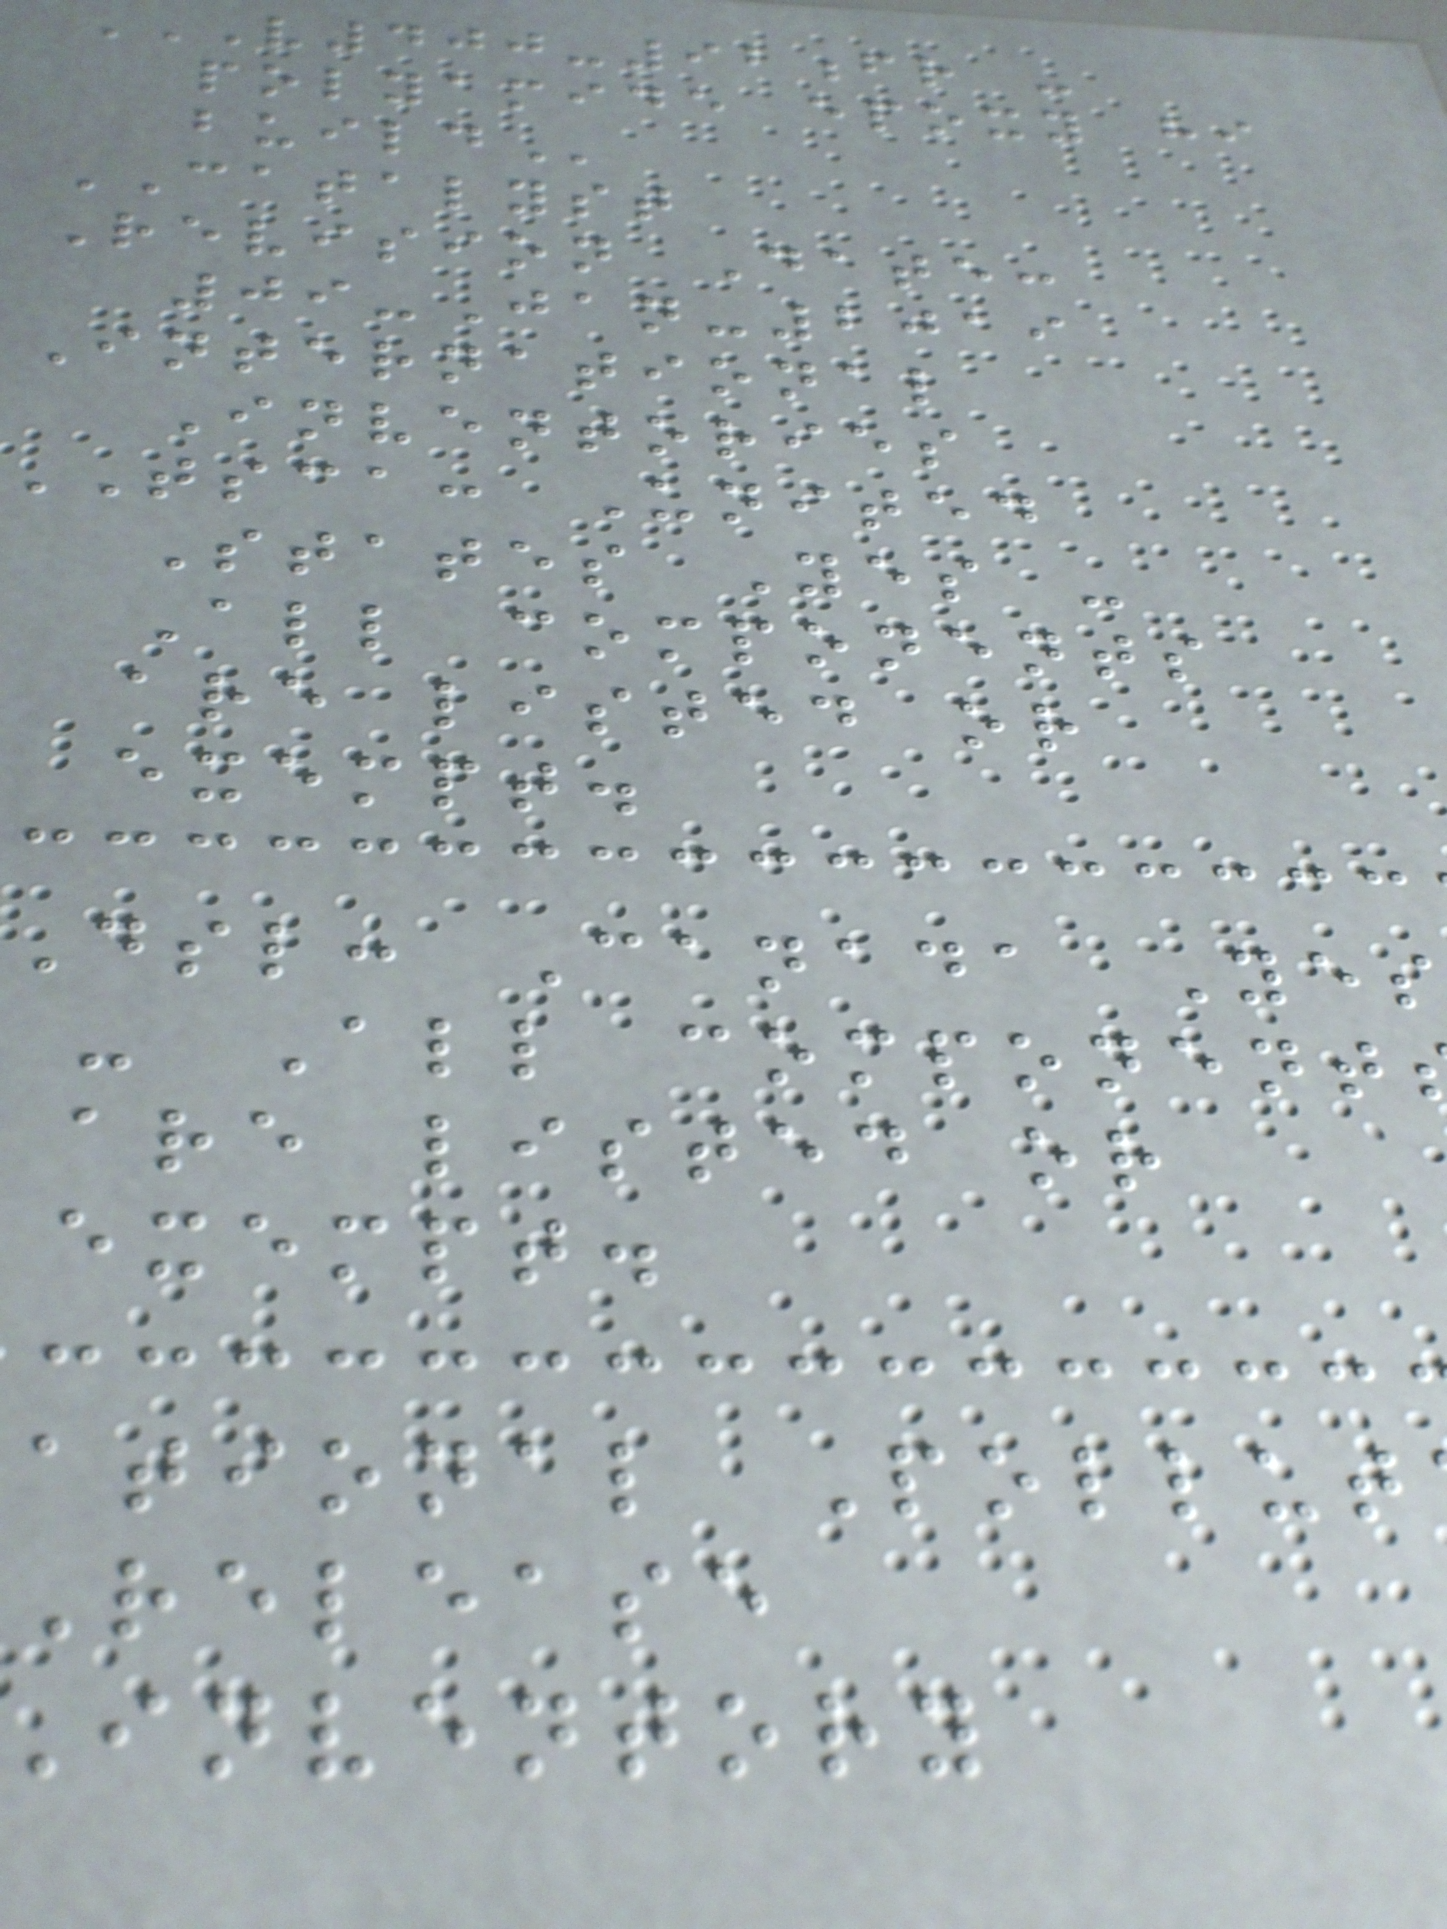V400-92FR -
polyamide epoxy hi
CATALYST
Revision Date:
09-Jan-2019
International
Inventories
TSCA: United
States Yes -
All components
are listed or
exempt.
dsl: Canada Yes
- All component
are listed or
exempt.
ational Pollut
Release
inventory
